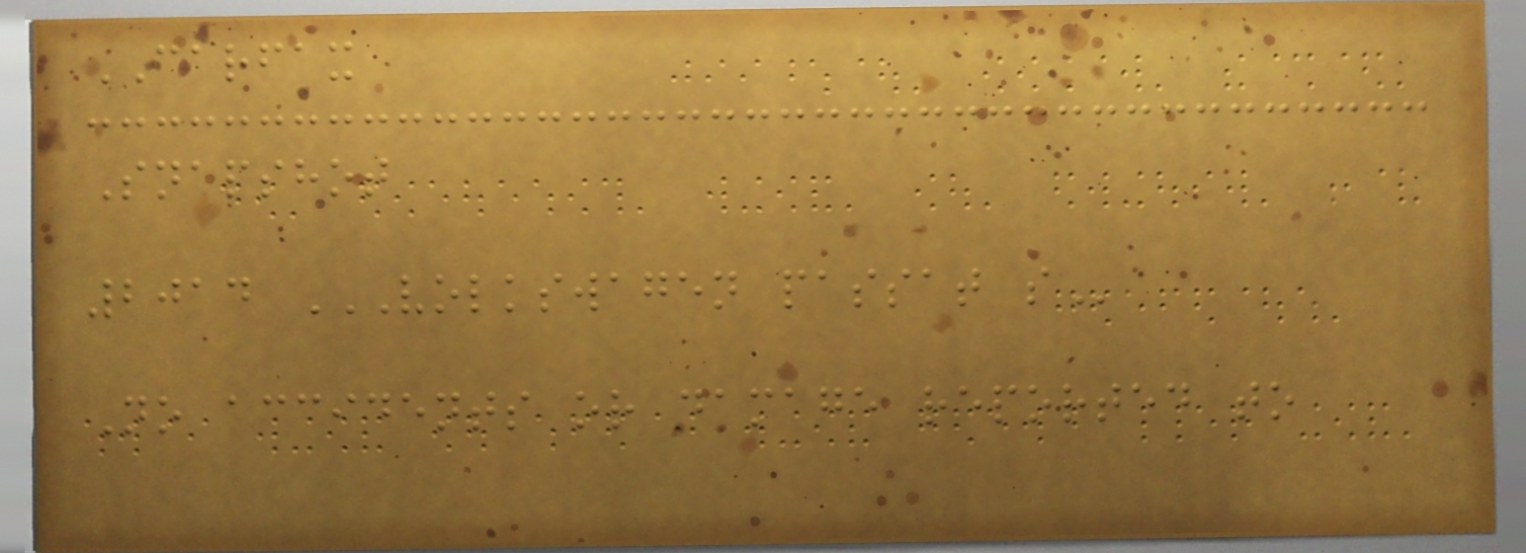CARFAX
Snapshot
2014 VOLKSWAGEN PASSAT S
No accidents or damage reported to
